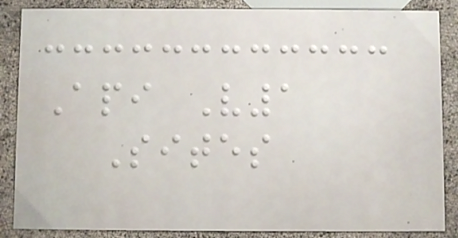Api V1
Sites
